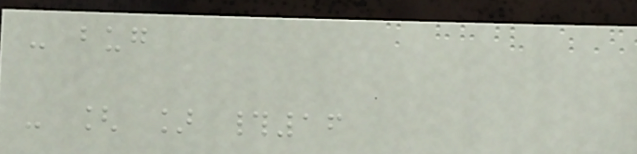- bug
- [ ] #16
